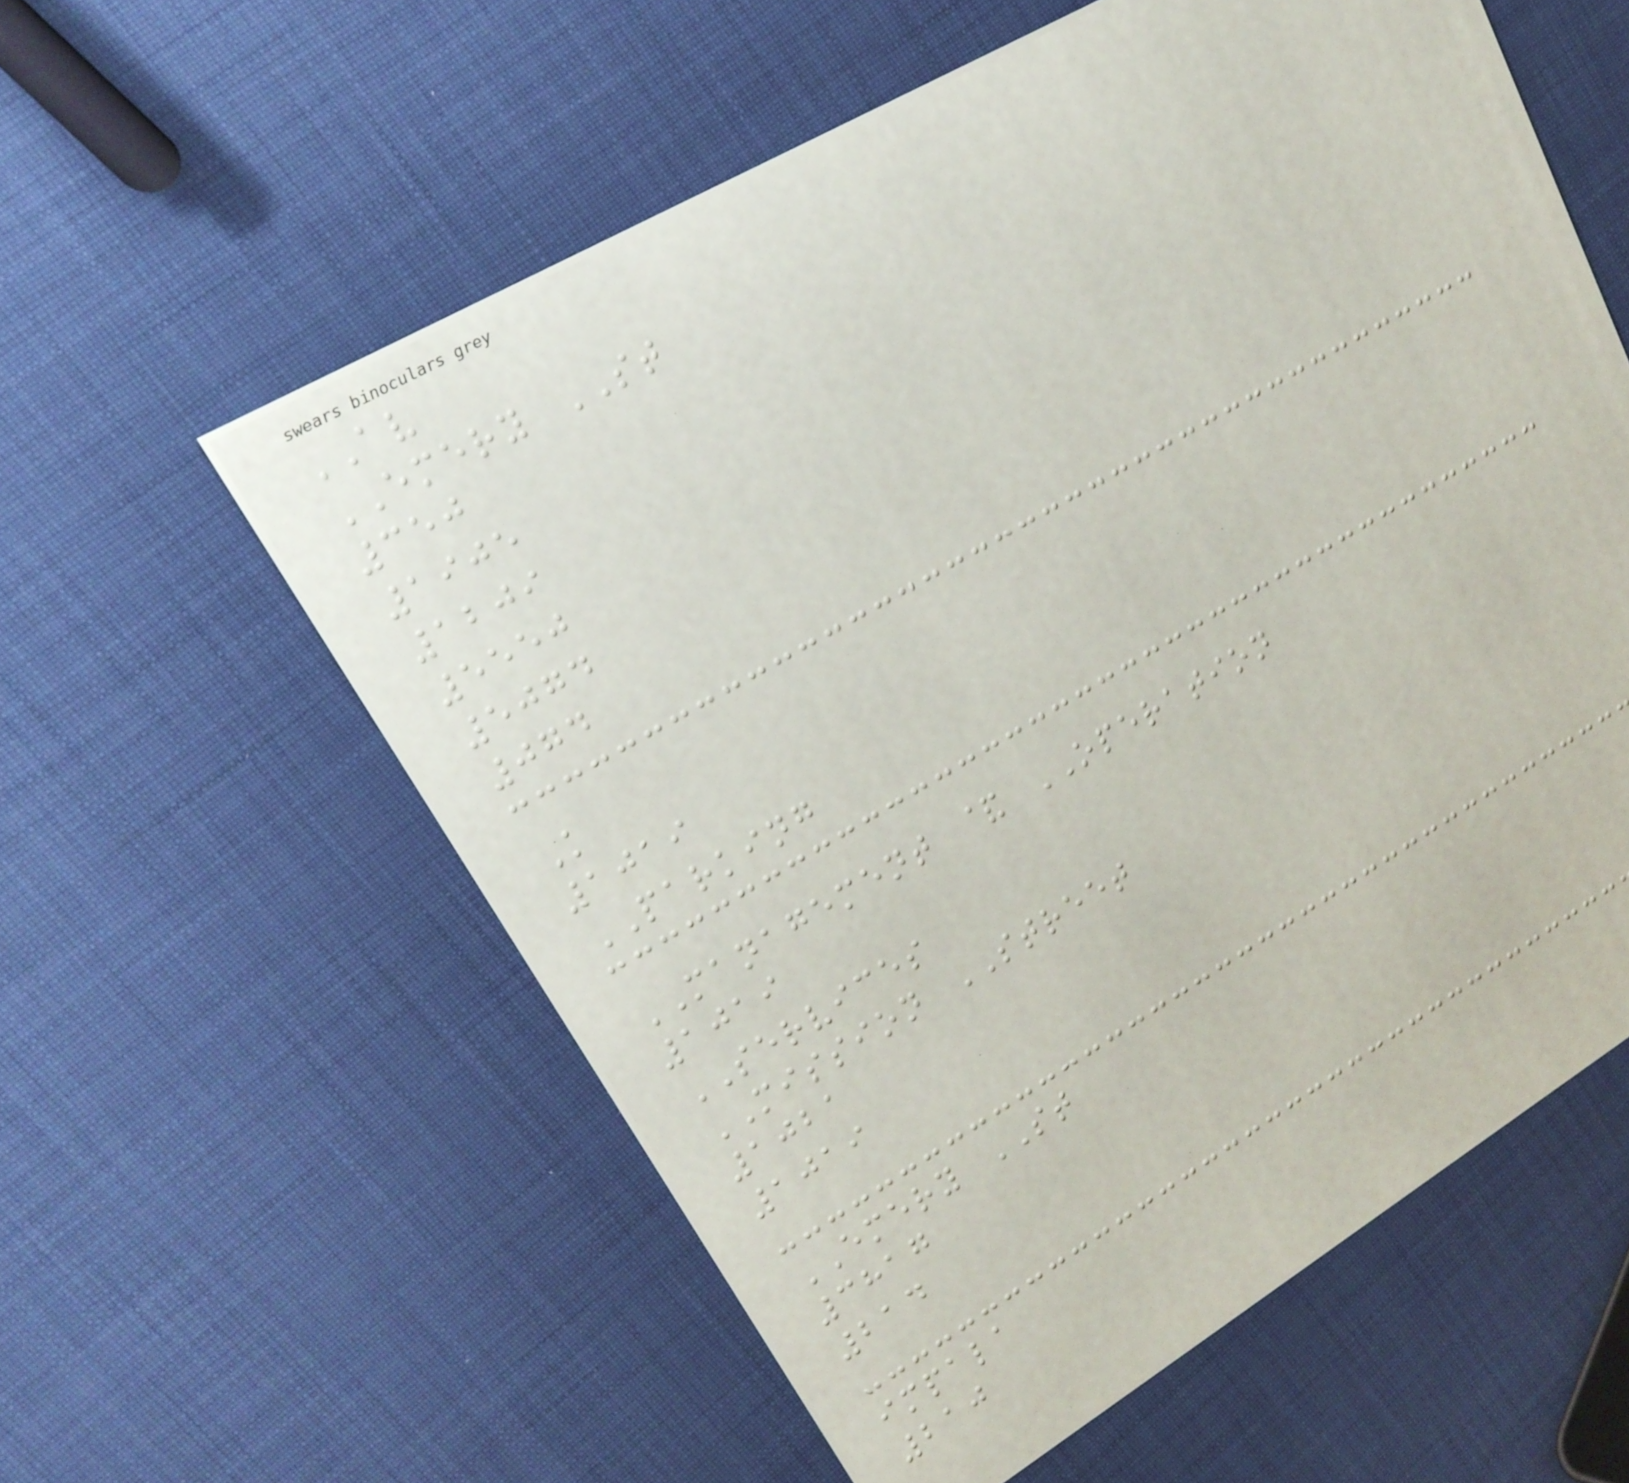AV
EMERY ST
350
1905
1209
5550
5074
074
K
1019
PARKING
MANAGEMENT & OPERATION
1019
SERVICES
MISSION STREET
1021
1019
EMERY ST
3817
214
impala
210
